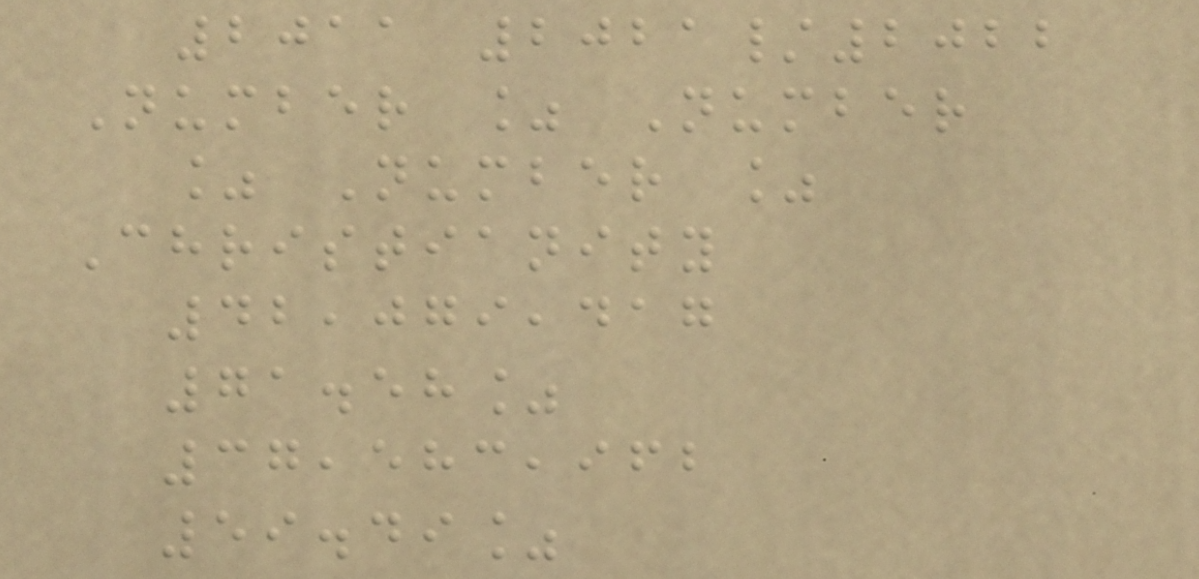2011 2021/2022
Number % Number
% Number %
Christianity
42,079,417
71.58%
37,583,962
59.49%
